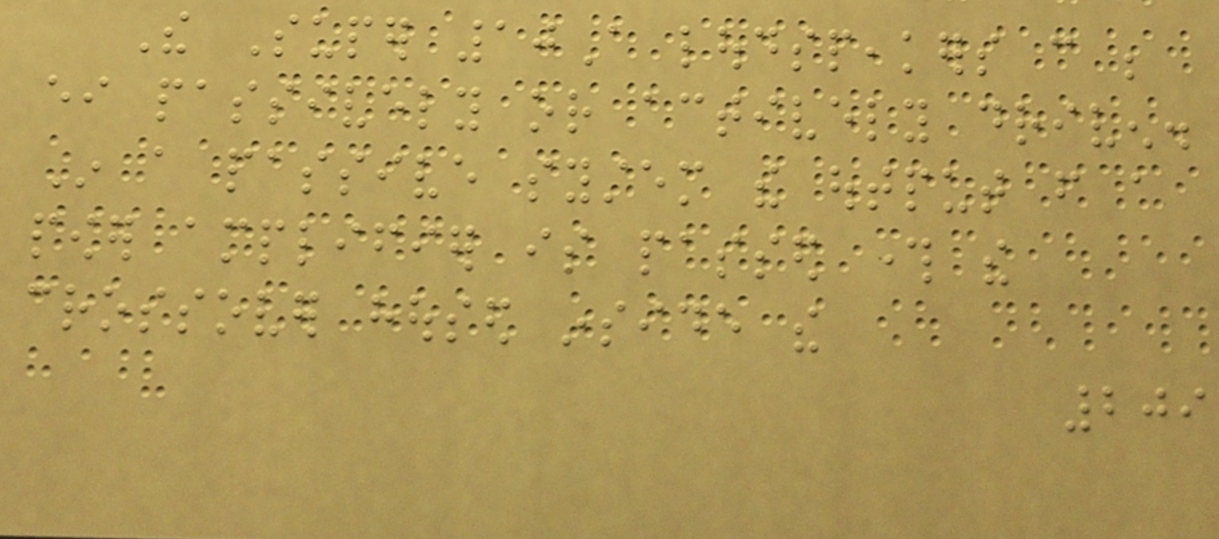The Super 10A loudspeakers can be
either passively or actively driven.
In a passive system the output from a
power amplifier is passed through the
crossover housed inside the
209
